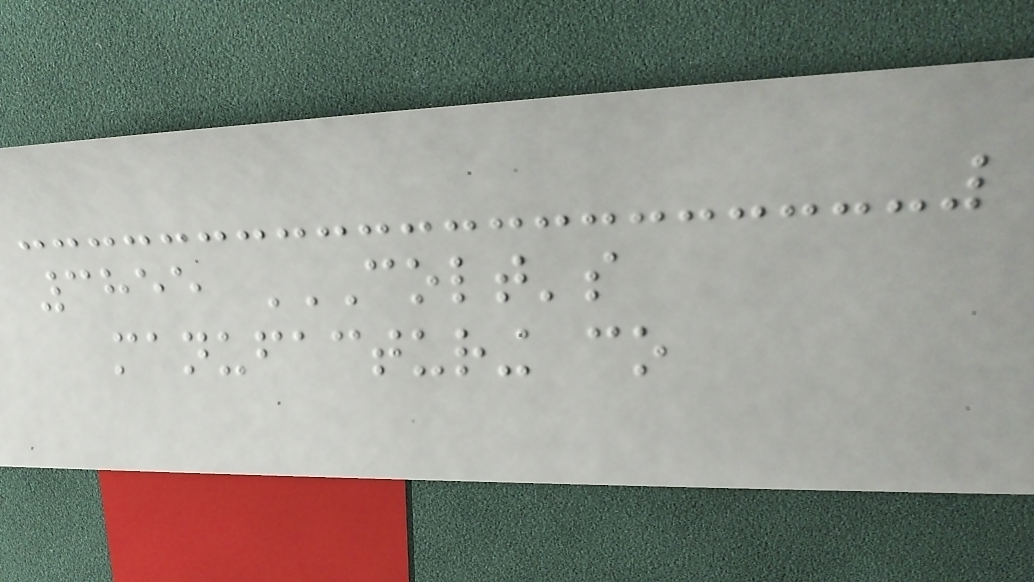3855 COLT'S
MANUFACTURING CO
